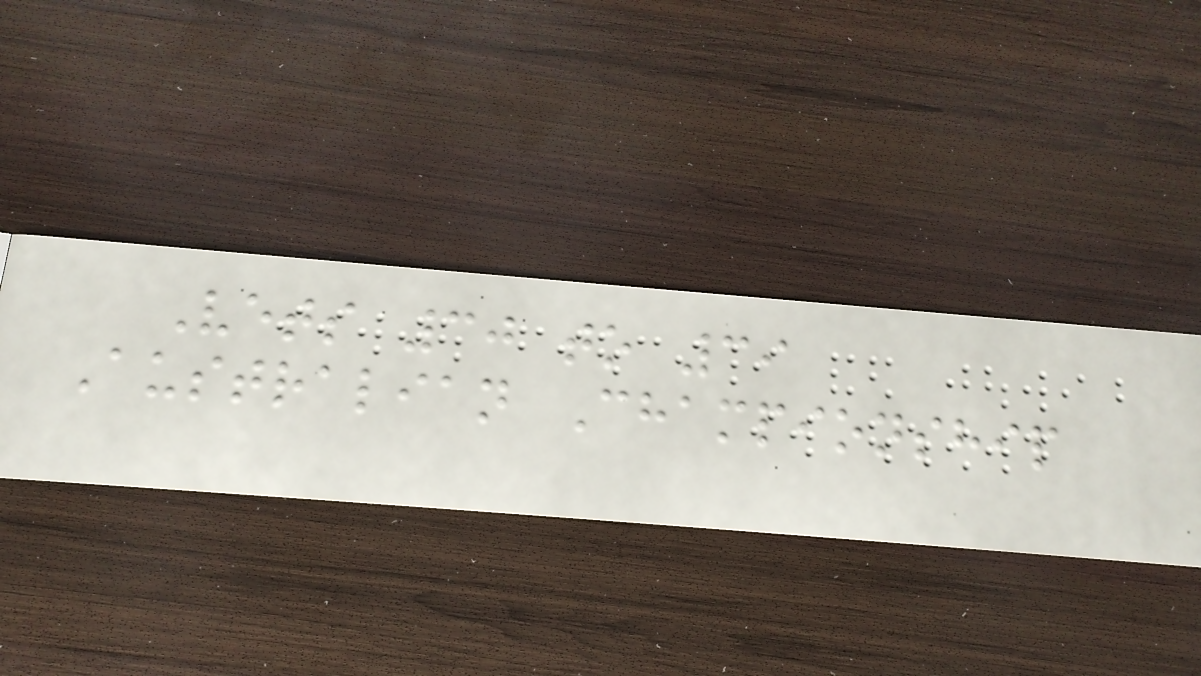Vets 30 to 39
Australian Championship
